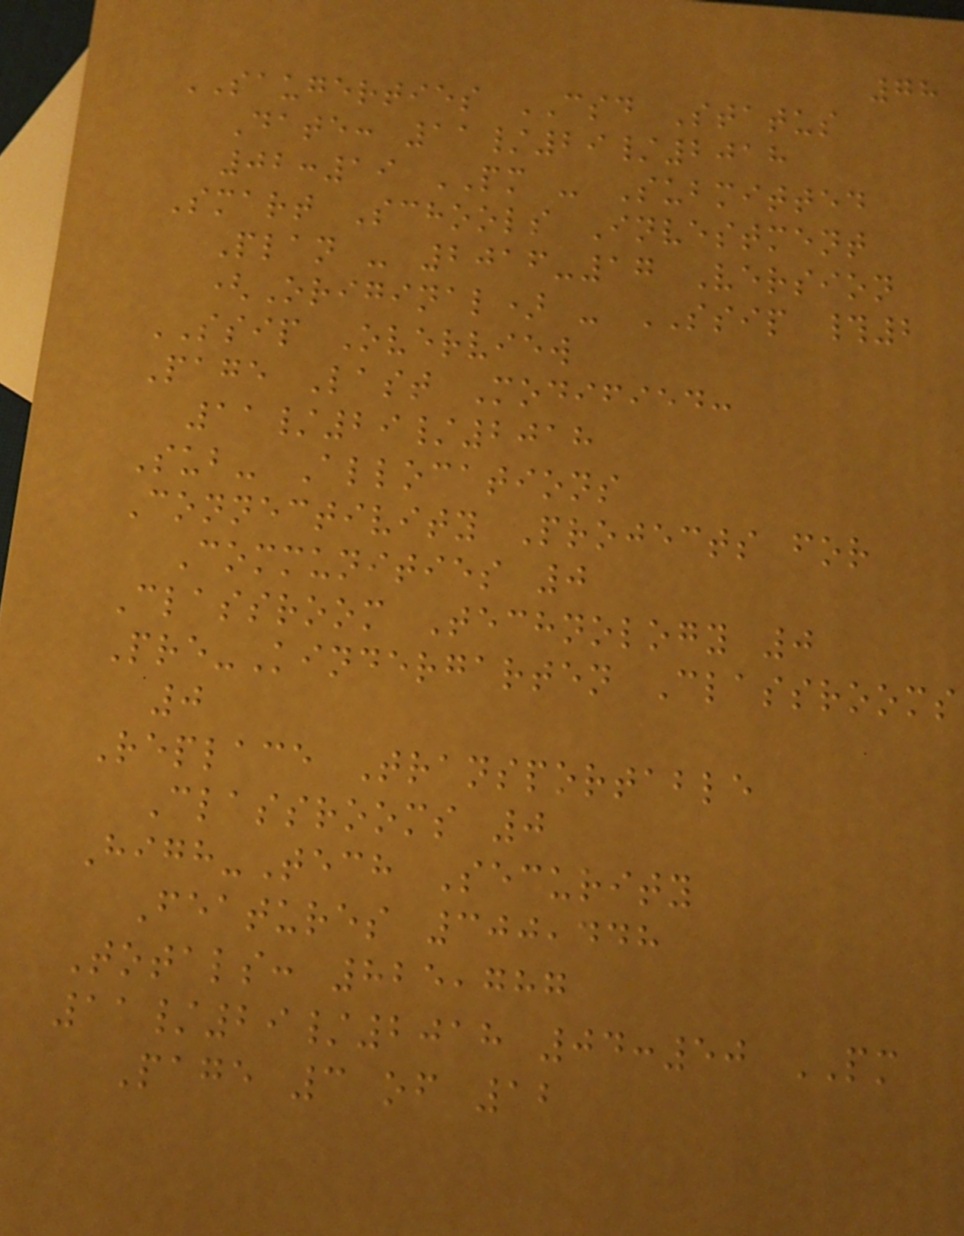78
SAUGERTIES CSD Status
Date: 11/29/2018
02:19 PM - Submitted
Smart Schools Investment
Plan - 2016-17 Version
(Original) - SSIP #2
SSIP Overview
Page Last Modified:
11/29/2018
Sub- Allocations
Connectivity Projects for
Communities 0
Classroom Technology 0
Pre-Kindergarten Classrooms
0
Replace Transportable
Classrooms 0
High-Tech Security
Features 300,448
Totals: 825,787
11/29/2018 04:50 PM
Page 3 of 12
